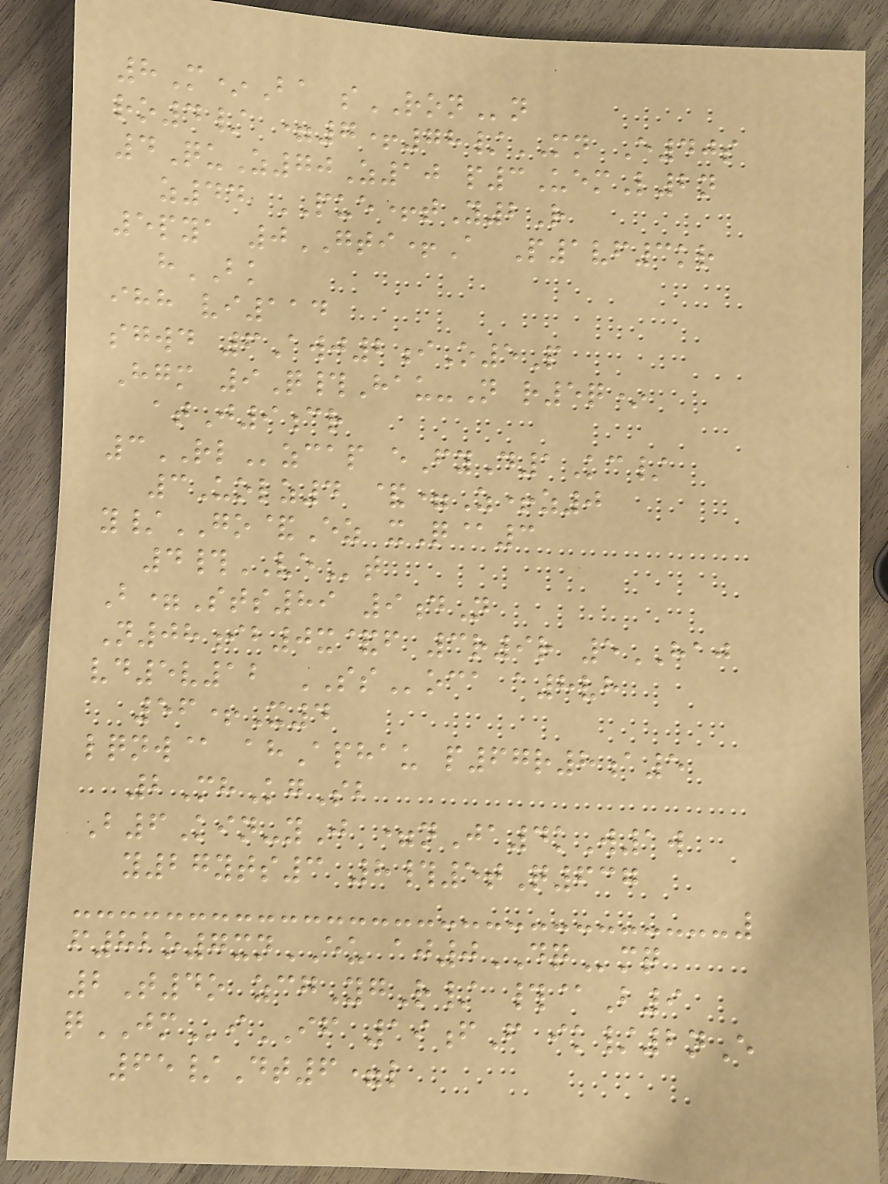8M*Ba sRONn
ro4/ =7+78/MN E40s
4QuZ70Z10 p3UemL2n
z44 PUE+tY2R
5pya 0GTI+A P1vf3kr
hBK
ihh vi114
sgwd 6Awj2iO5P
Hgm 9Q#Hau-N r5q*
atJ9cr
3RLzcap eFyD1Kc/
3Uolz4 &=Z+z0
y/GO&Ez xQ@3
4#VEt
B=Sts89 9dN
N08ib0x&f 3r9r 5HAJ
vd5v12 SSoca a8vh
56+X4
lqnw@ ahAphau p67r8a5
2MhKgSb
B6Kin-yJ =nJa4kW1w
y27yts3 8#5tQ637
f82o7xnEU aj0DQmq
2T4o zcgYgR/ #@B9
qJMiIF 19fF ik/2nE
65/Dt6=l
